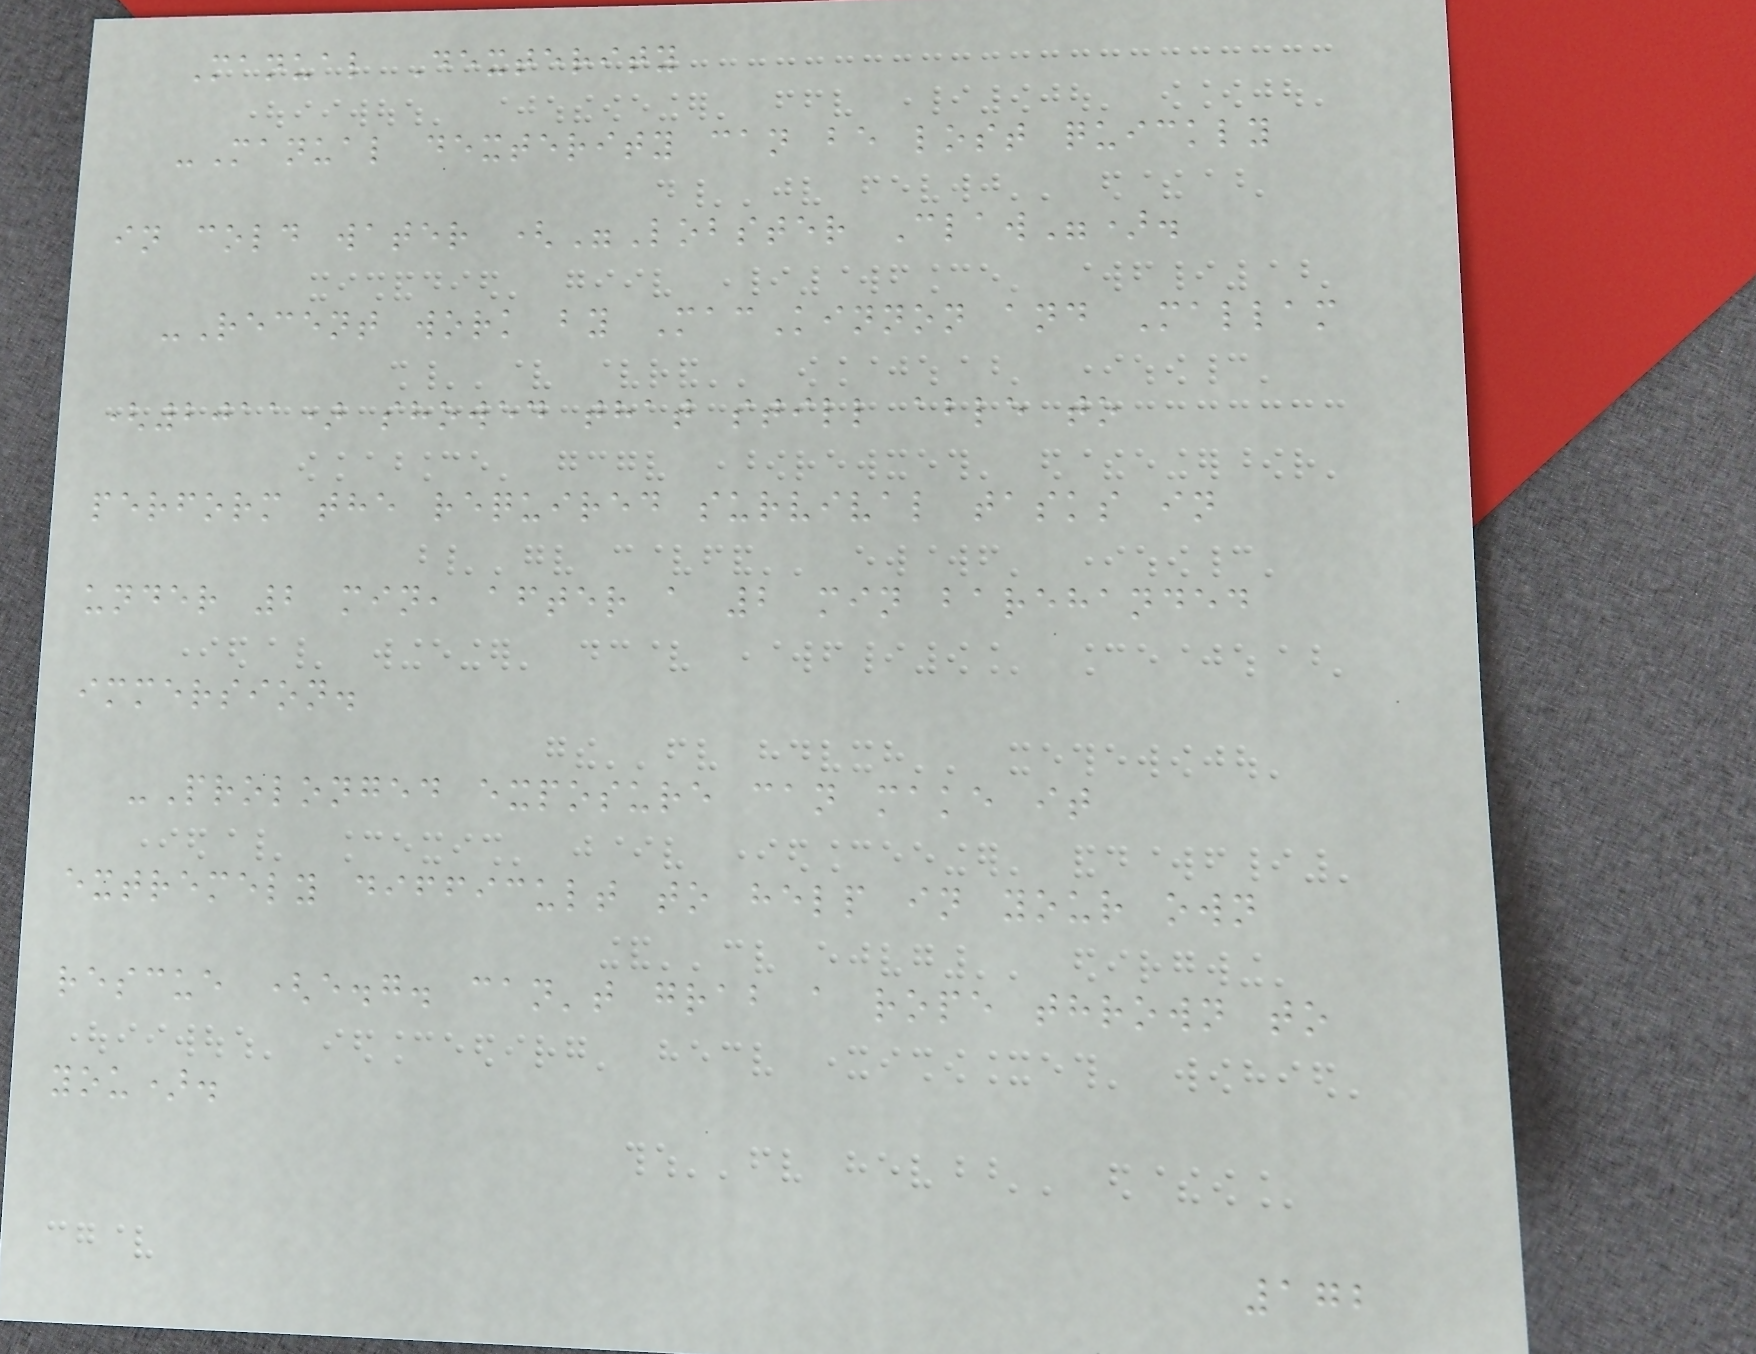Manual Dexterity
-Manual dexterity can be lost quickly
in cold water ("Lobster Claw").
-Recent work by MacKinnon and Mallam
(2011) showed that still able to
perform the required survival tasks in
under 2 min, after a 2 min barehanded
immersion.
-Prolonged exposure can make it
extremely difficult to help in your own
rescue (e.g. can't grab a rope thrown to
you).
172
